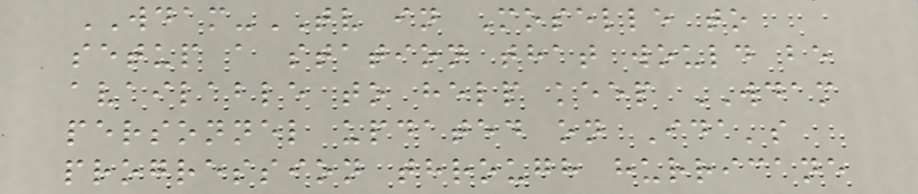WDAM-TV in Moselle to
setup a station that would be
available to help keep WDAM
personnel updated on Ida's
progression through hurricane
